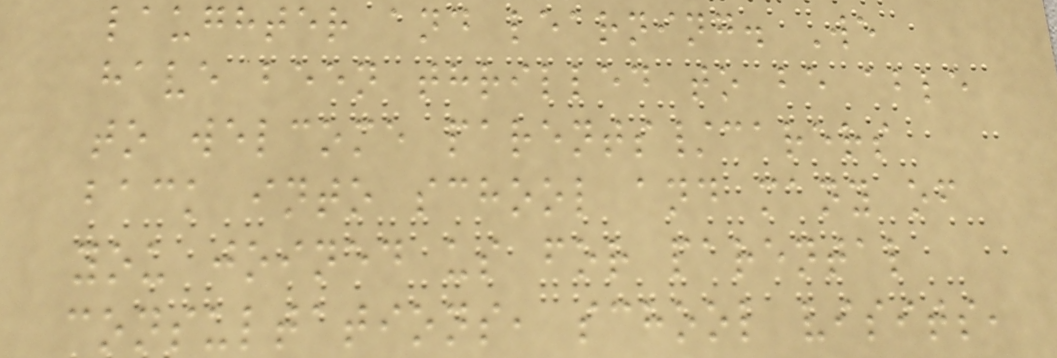laughter and learning. We
have been thrilled to be able
to welcome parents/carers
back into school and many of
you joined us for parental
consultations, school visits,
